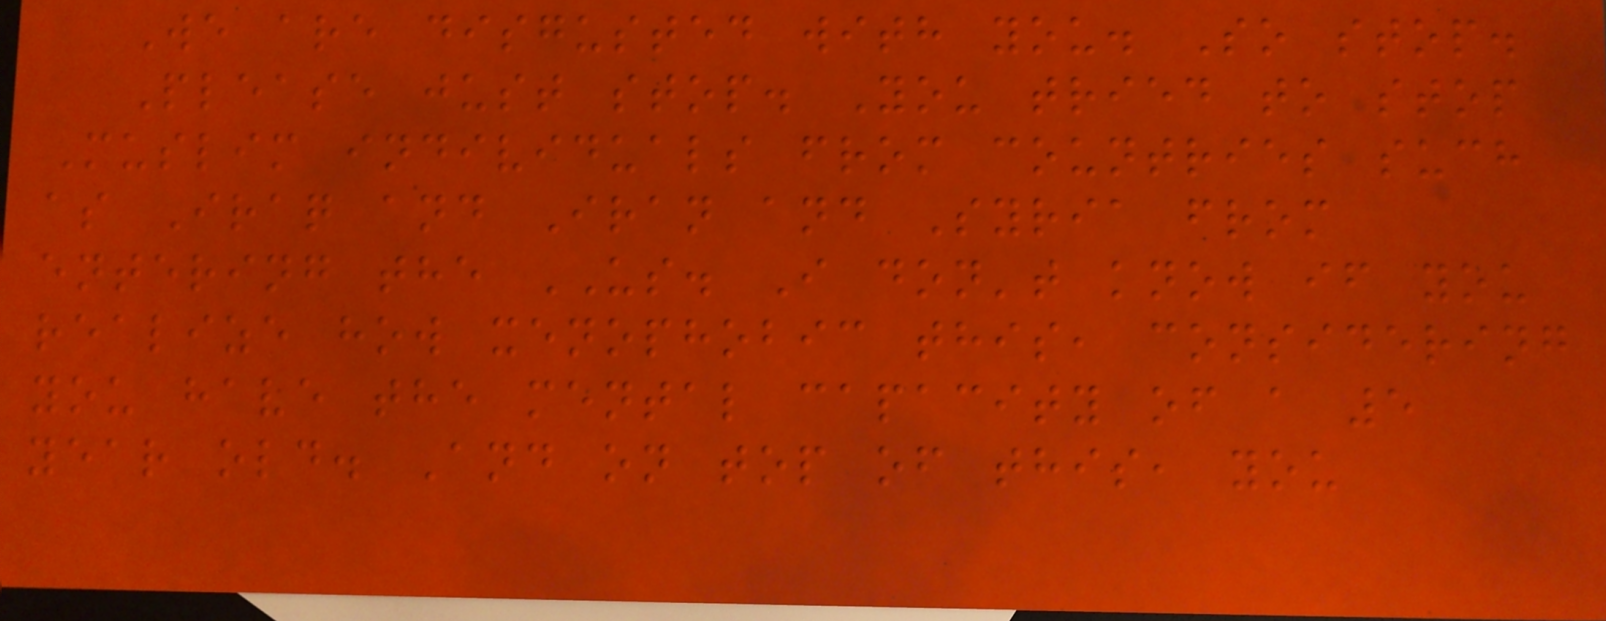We are disgusted with you. So stop.
Please just stop. You tried to stop
Muslim individuals from countries such
as Iraq and Iran and Syria from
entering the US. I don't know if you
realize how xenophobic this, considering
you have the mental capacity of a 5
year old. And on top of this, you
